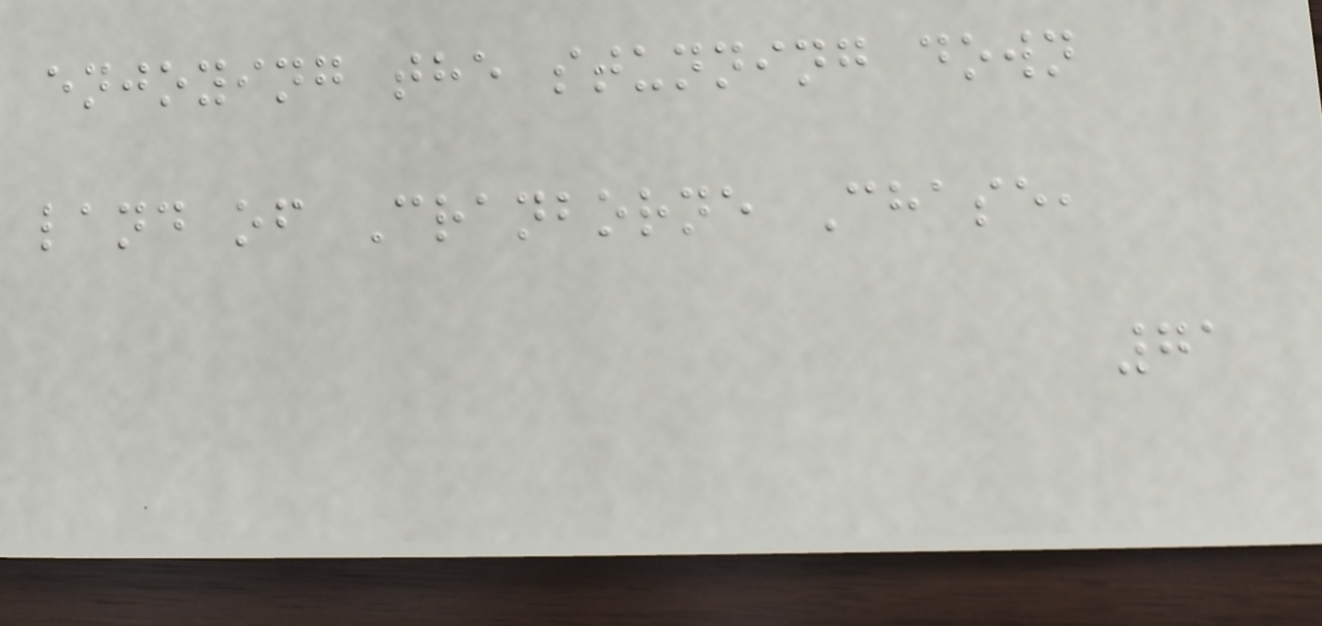enjoying the stunning down
land of Cranborne Chase,
71
